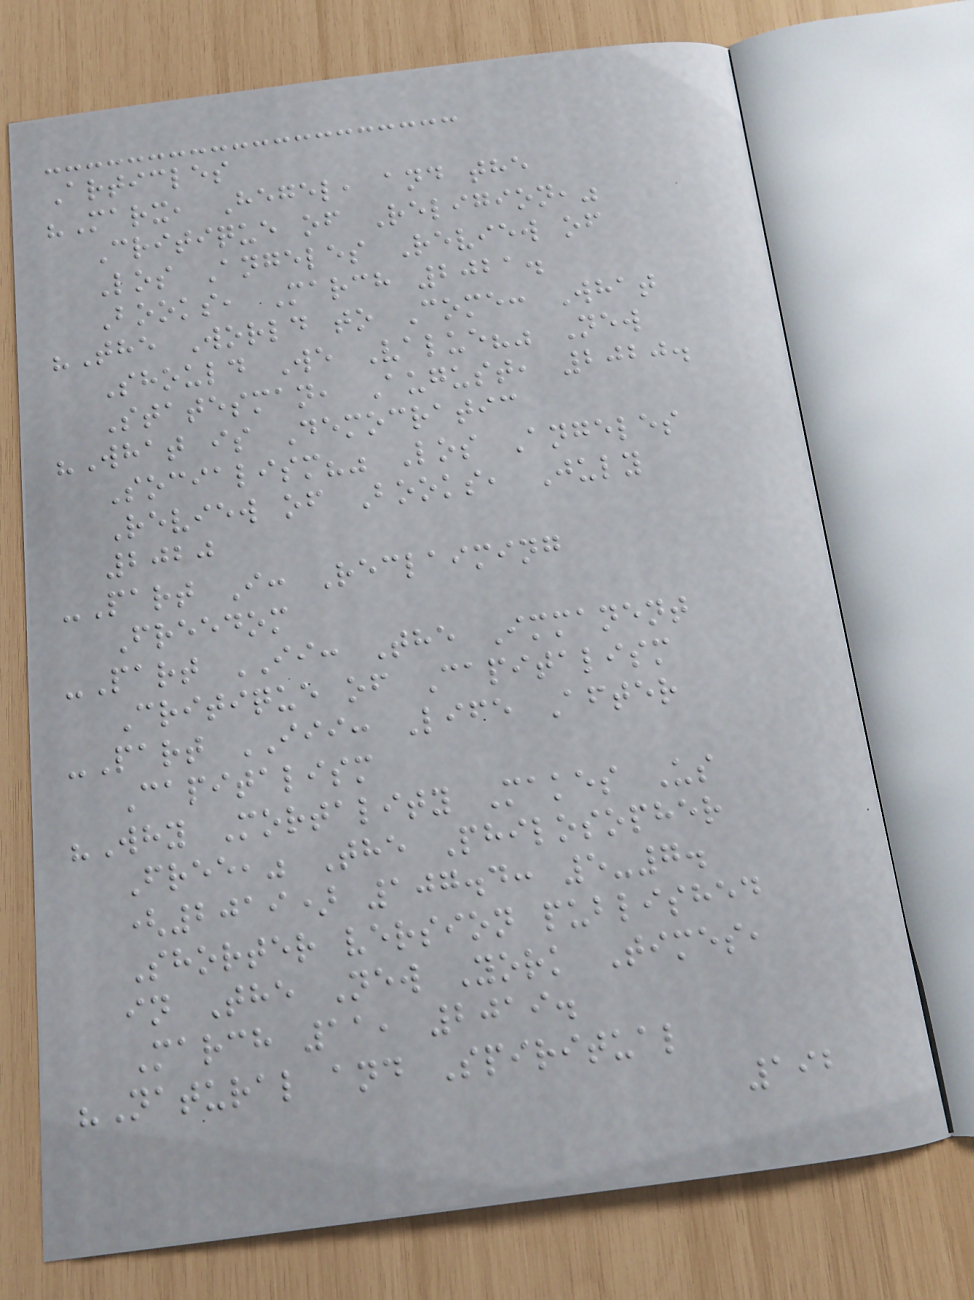Articles
"Marx, Hegel, and the
Critique of Religion,"
Los Angeles Review of
Books, March 2021.
"The World to Come: What
Should We Value?" New
Statesman, August, 2020.
"What is Democratic
Socialism?" Los Angeles
Review of Books, July
2020
-Part I: Reclaiming
Freedom
-Part II: The Immanent
Critique of Capitalism
-Part III: Life After
Capitalism
"Why Mortality Makes Us
Free," The Philosopher
(2019) 107.4: 5-7.
Shorter version published
in The New York Times,
March 11, 2019.
"Natural and Spiritual
192
